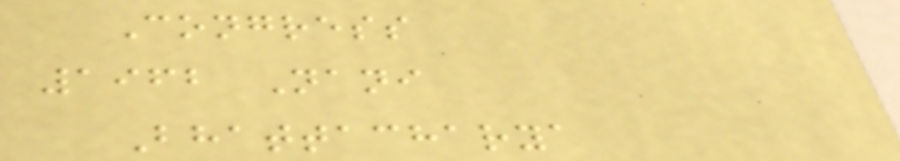Congress
1962 Nani
Bhattacharya
